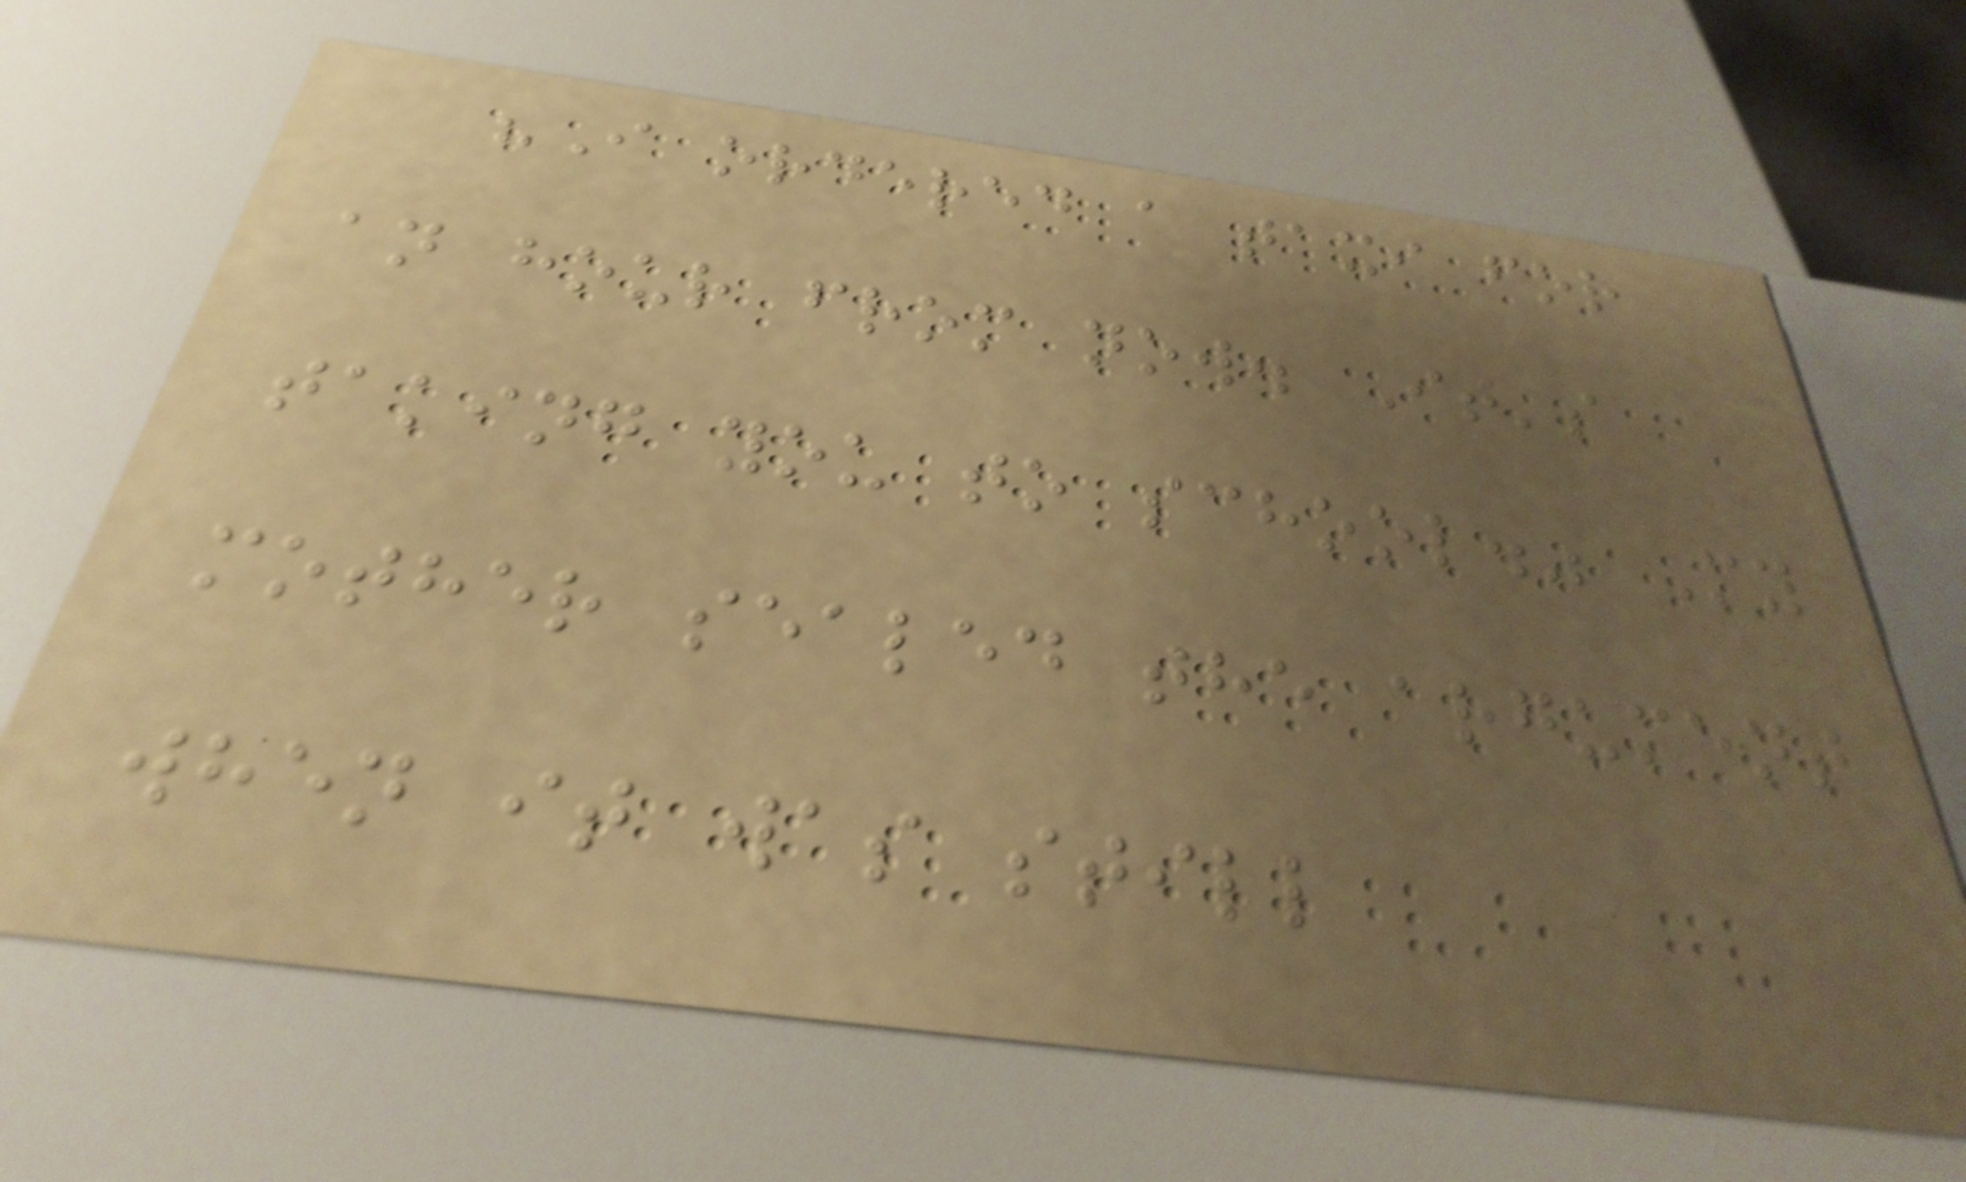"I ordered a taxi for
an hour from now. It's
taking you to school." My
mother sealed the argument
when it was still
